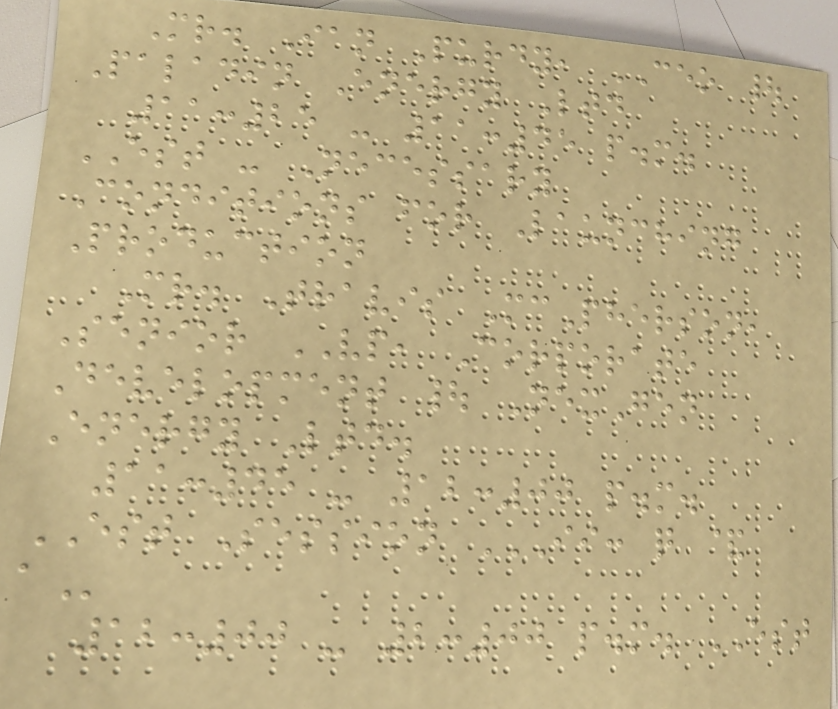Mr. Ian Purdy, CEO |
Paladin Energy Ltd
11:25 - 11:45 p.m.
EST - Necessary
Conditions for Launching
Production
Mr. Travis McPherson,
Senior VP, Corporate
Development | NexGen
Energy Ltd.
11:45 - 12:00 p.m.
EST Session II: Q &
A
12:00 - 2:00 p.m. EST
